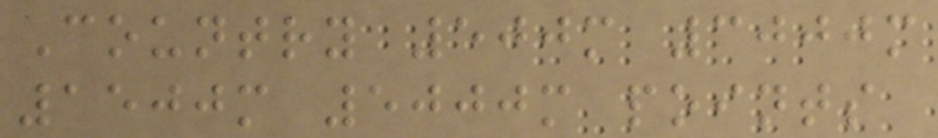Country 500m 3000m
1500m 5000m points
